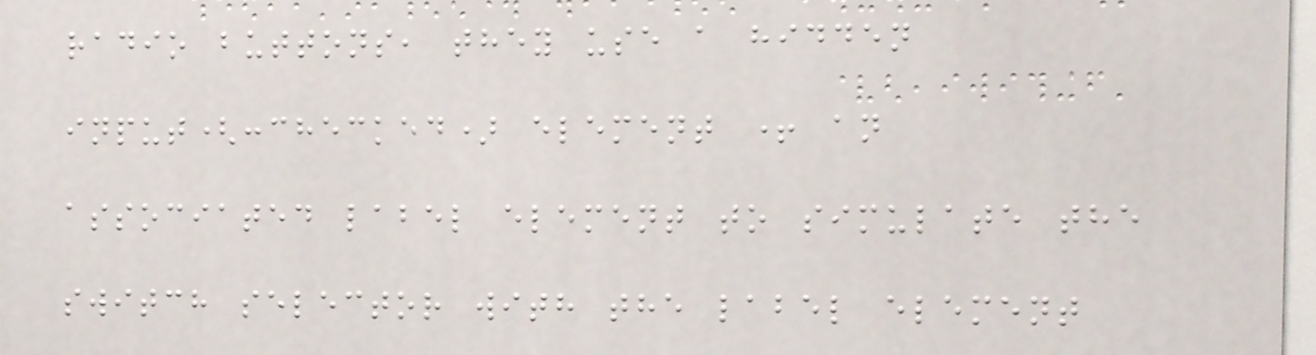radio buttons, they use a hidden
input(:checked) element + an
associated label element to simulate the
switch selector with the label element
